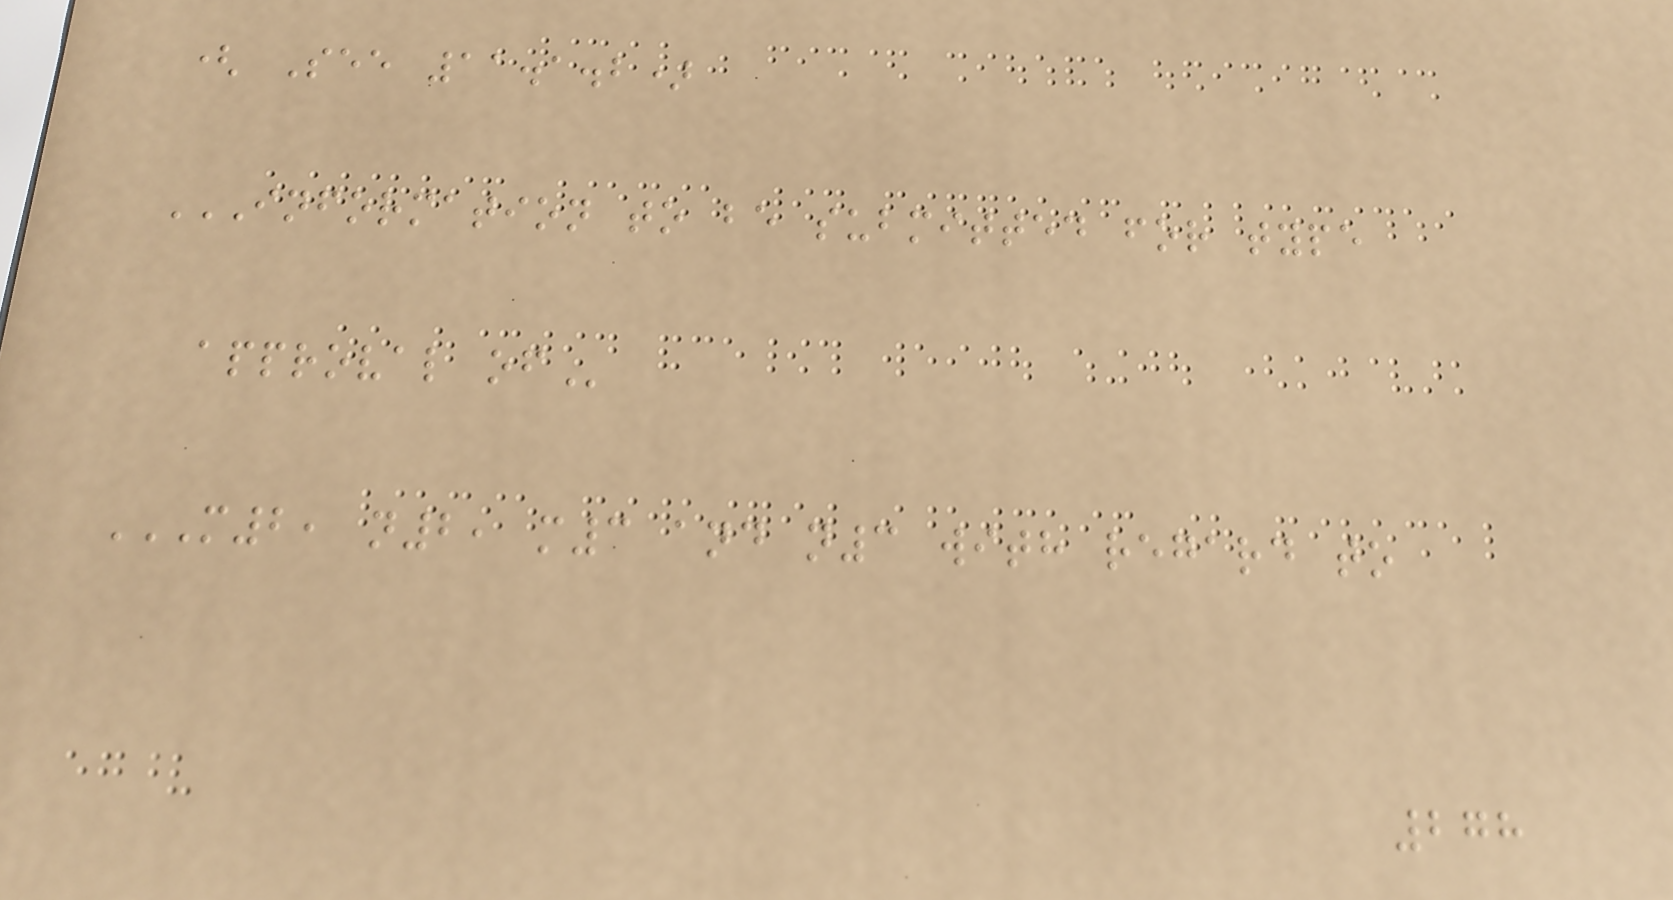( See 11.1.2)
INFORMATION TO BE SUBMITTED FOR TYPE
APPROVAL OF
M2, N2, M3 AND N3 WITH REGARD TO
278
